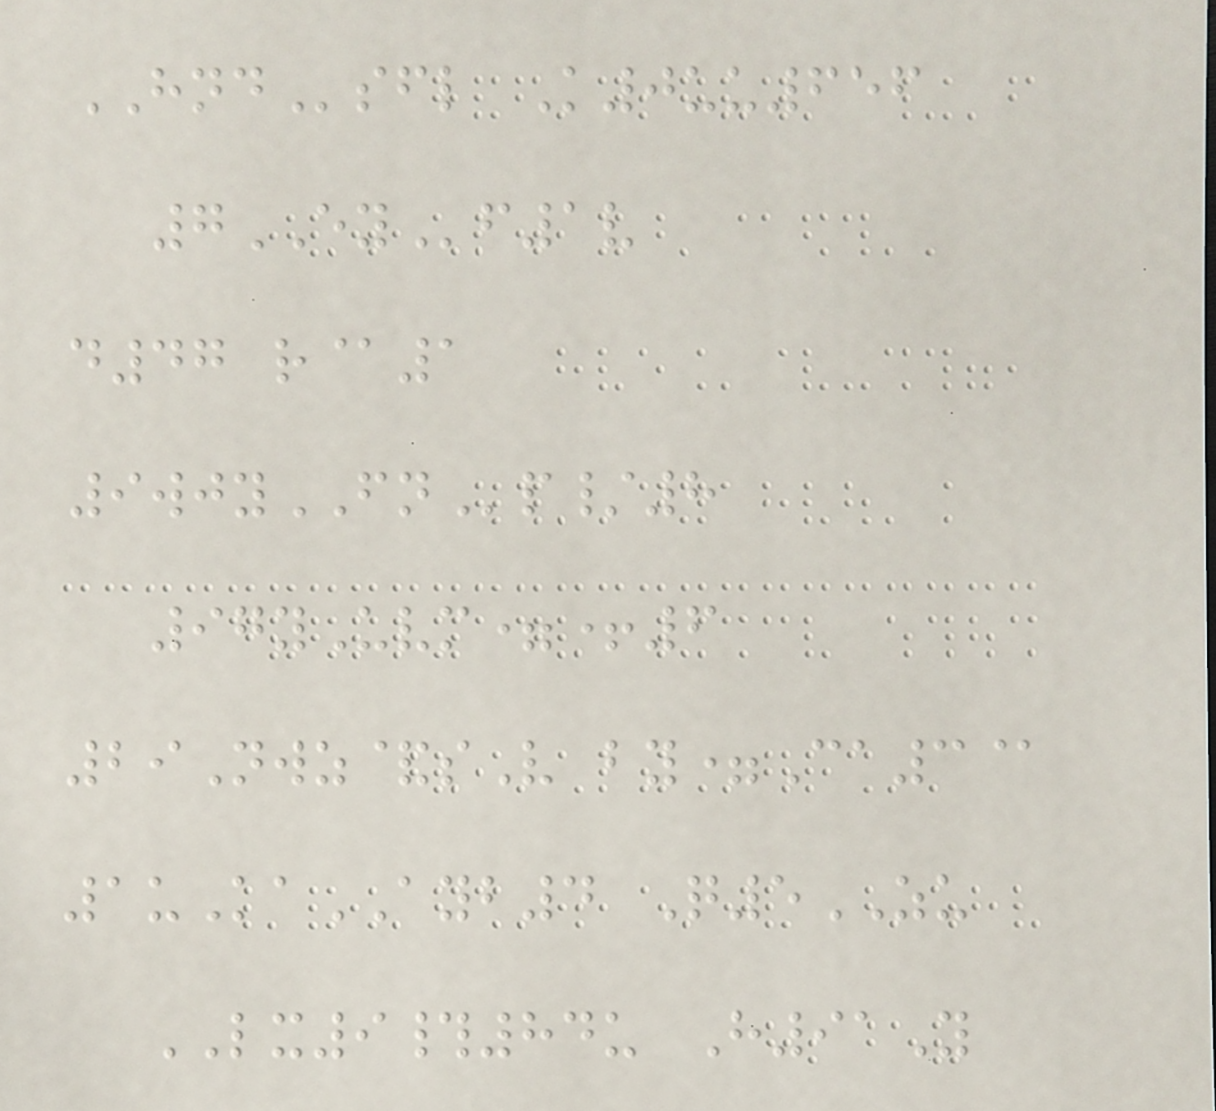HNDsfl K0uu656
7EYf1v
d47 r@1
9wjyFNp/8
97yUvm=+6
29Nwz&sV by=Ca3@
1uKaAYB4 Q5ZU
LX9#84u H91Y
